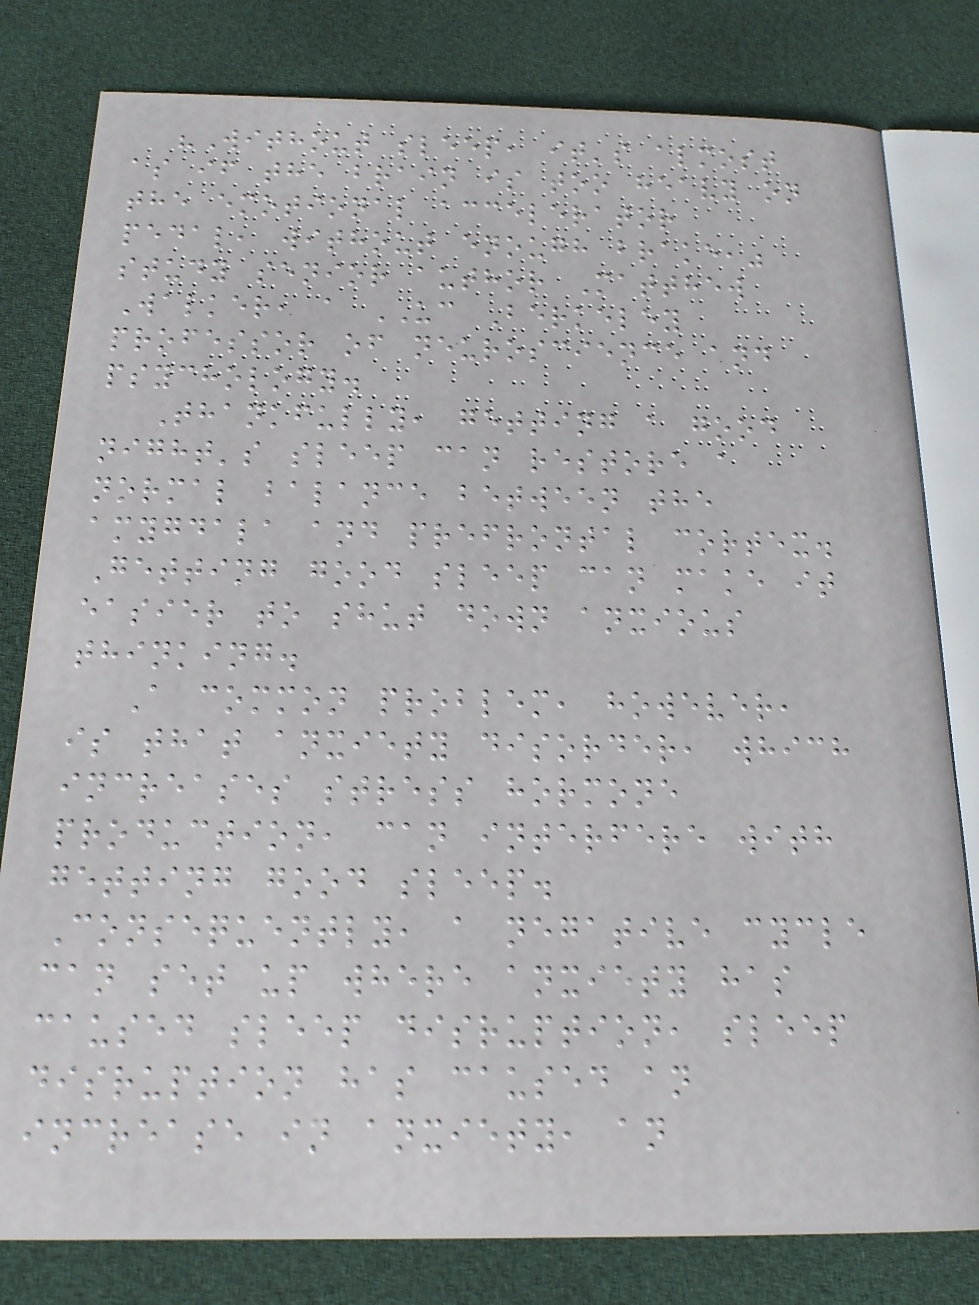"Without sleep, it's almost
as if the brain is too heavy on
the emotional accelerator
pedal, without enough brake,"
study senior author Matthew
Walker, a UC Berkeley
professor of neuroscience and
psychology.
Thankfully, getting a good
night's sleep can restore a
normal balance between the
amygdala and prefrontal cortex.
Getting good sleep can make it
easier to shut down anxious
thinking.
A common problem, however,
is that anxiety disorder, which
increases stress hormone
production, can interfere with
getting good sleep.
Consequently, a negative cycle
can set up where anxiety has
caused sleep disruption, sleep
disruption has caused an
increase in anxiety, an
